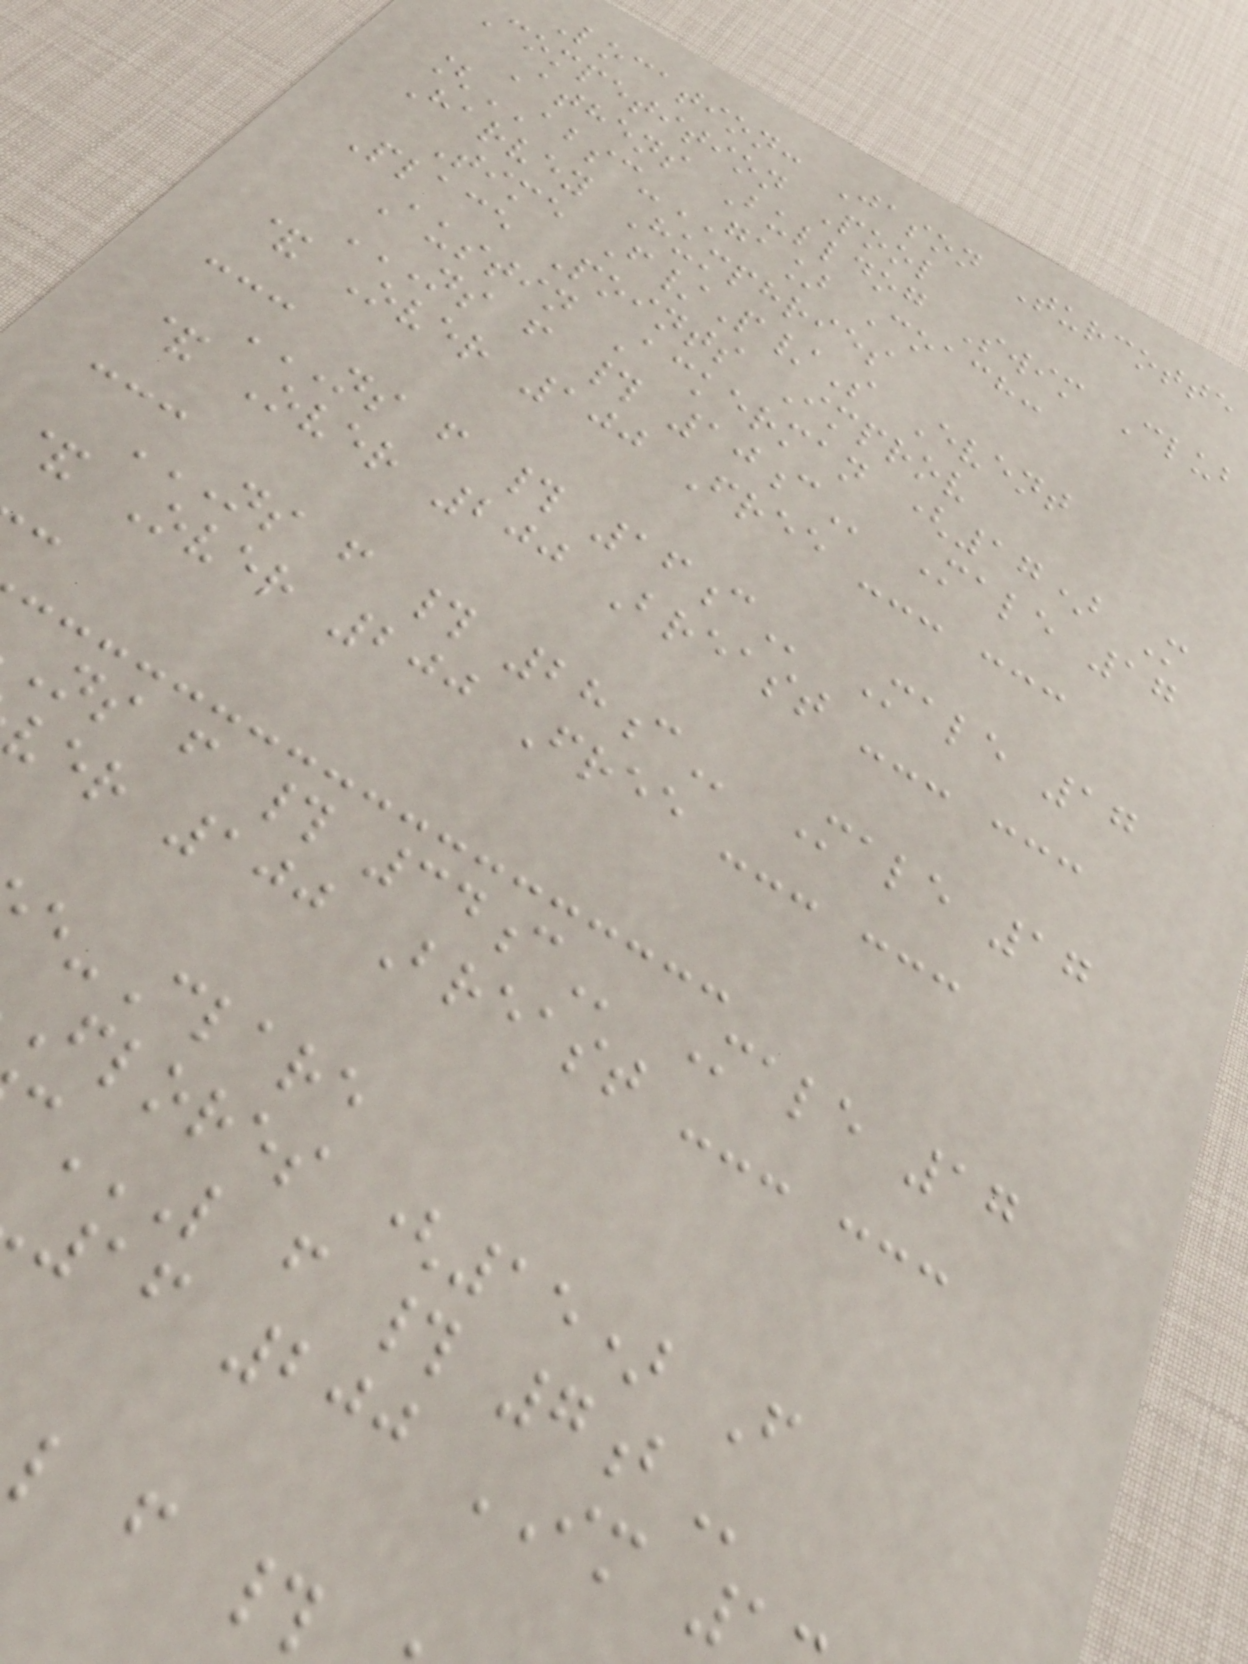Location: Jason Turcotte
Competition Pool
Athens Bulldog Swim Club
[ABSC-GA] Coach:
Harvey Humphries
Time F/P/S Event
Place Points Improv
Austin Ackerman (17) M
NS F # 10C Male 17
& Over 100 Free --- ---
---
NS F # 16C Male 17
& Over 200 Breast --- ---
---
NS F # 28C Male 17
& Over 200 Free --- ---
ns f #
ver 100 Breast --- ---
e-Clare
Flores (15) F
16 200 IM
